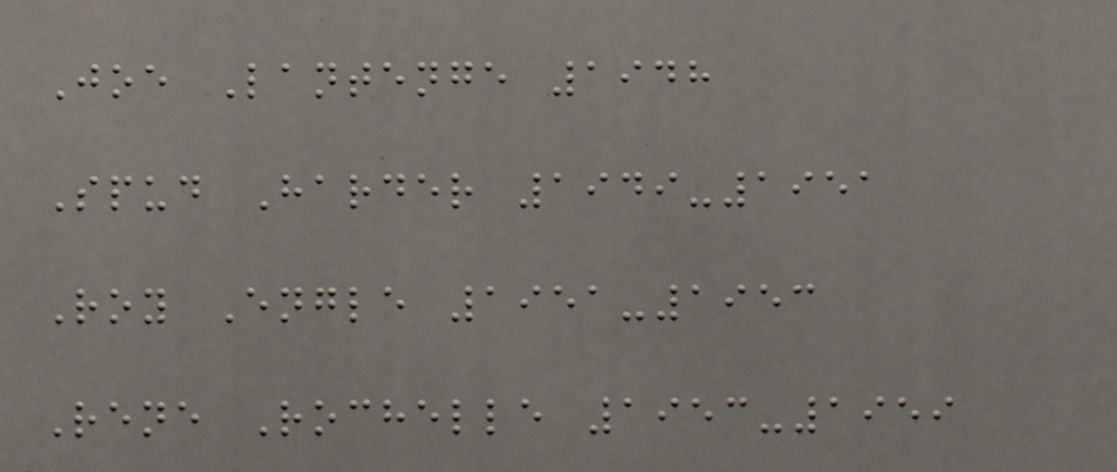Joe Lantenge 1948
Spud Harder 1949-1951
Roy Engle 1951-1953
Rene Rochelle 1953-1959
